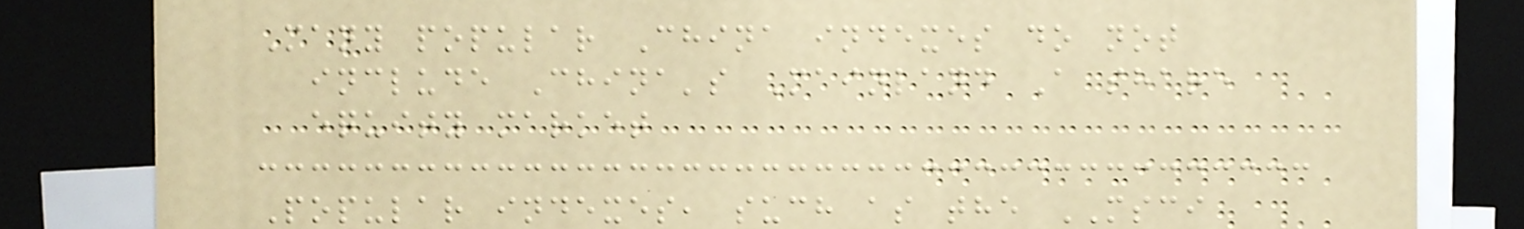Many popular China indexes do not
include China's Mainland A share
equity market
Popular indexes, such as the MSCI
